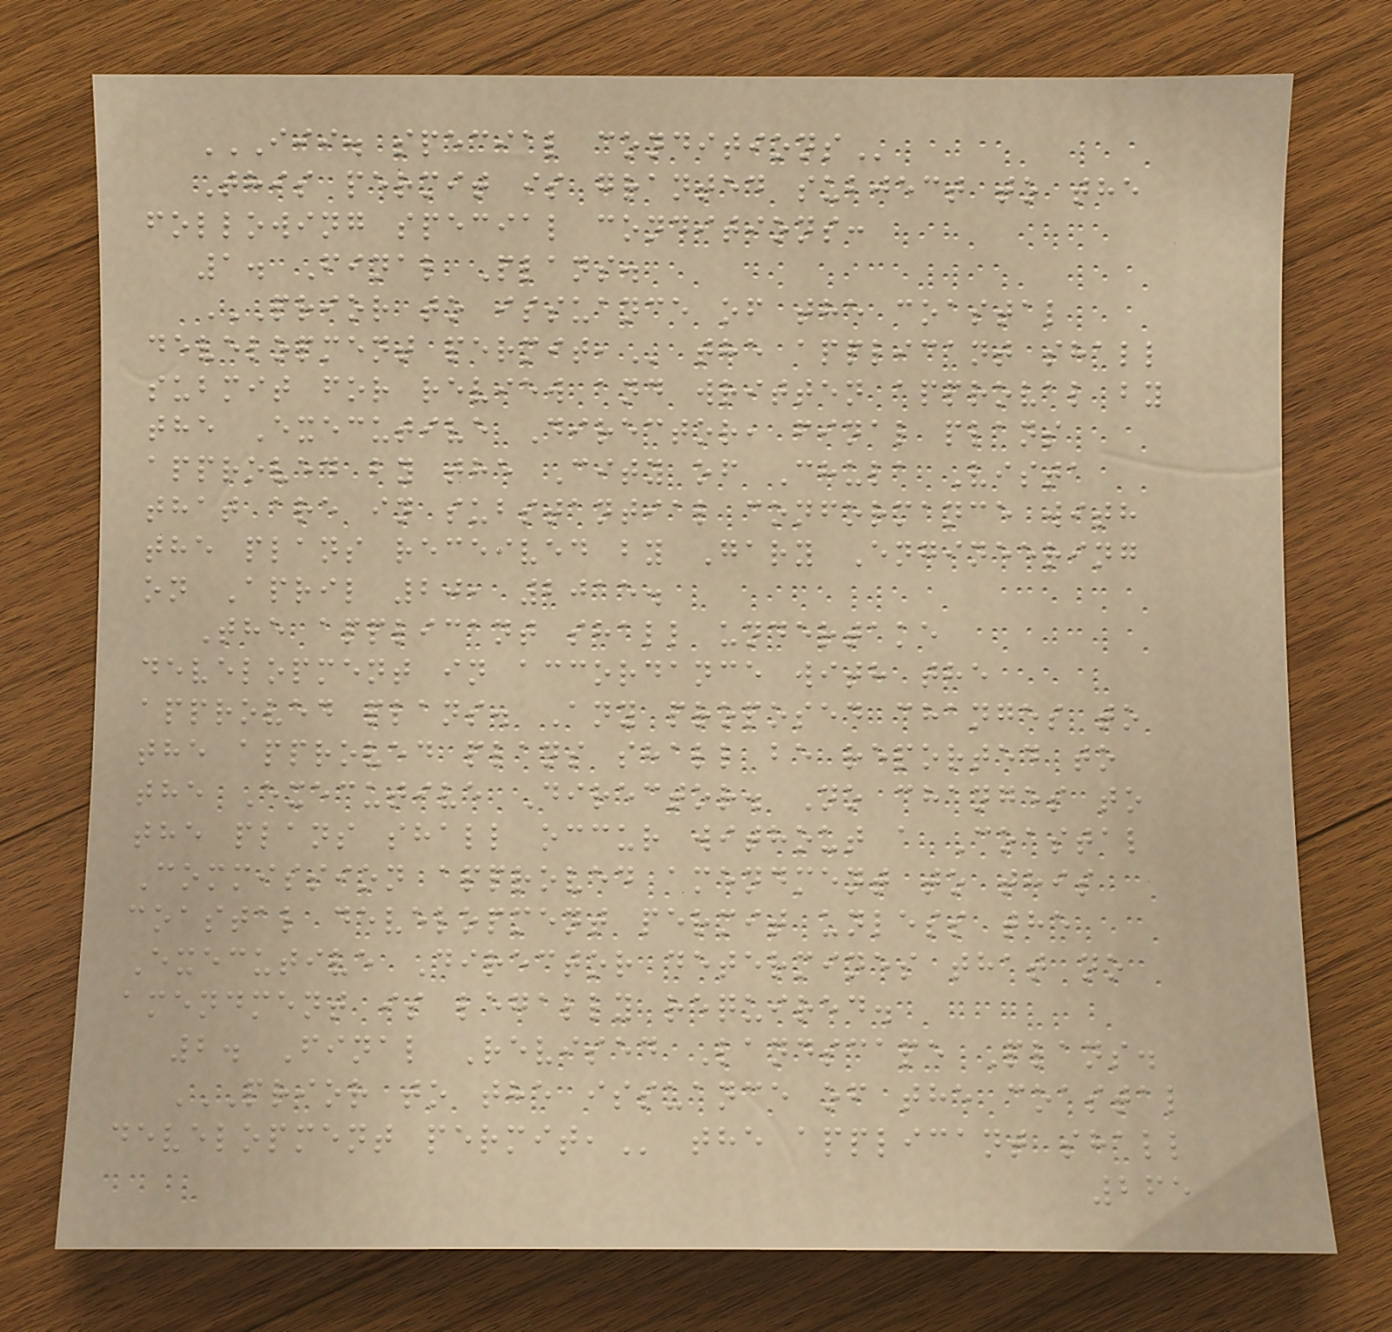III. SPECIAL CONDITIONS
This permit is granted subject to the
following special conditions:
1. Final Plans.
PRIOR TO ISSUANCE OF THE COASTAL
DEVELOPMENT PERMIT, the applicant shall
submit for review and written approval by
the Executive Director, final plans
approved by the City of Chula Vista
that are in substantial conformance with
the plans received by Gary Engineering
on April 20, 2015.
The applicant shall undertake
development in accordance with the
approved plans. Any proposed changes to
the approved plans shall be reported to
the Executive Director. No changes to
the plans shall occur without a Coastal
Commission approved amendment to this
coastal development permit unless the
Executive Director determines that no
amendment is legally required.
2. Final Revised Landscape Plans.
PRIOR TO THE ISSUANCE OF THE COASTAL
DEVELOPMENT PERMIT, the applicant shall
265
